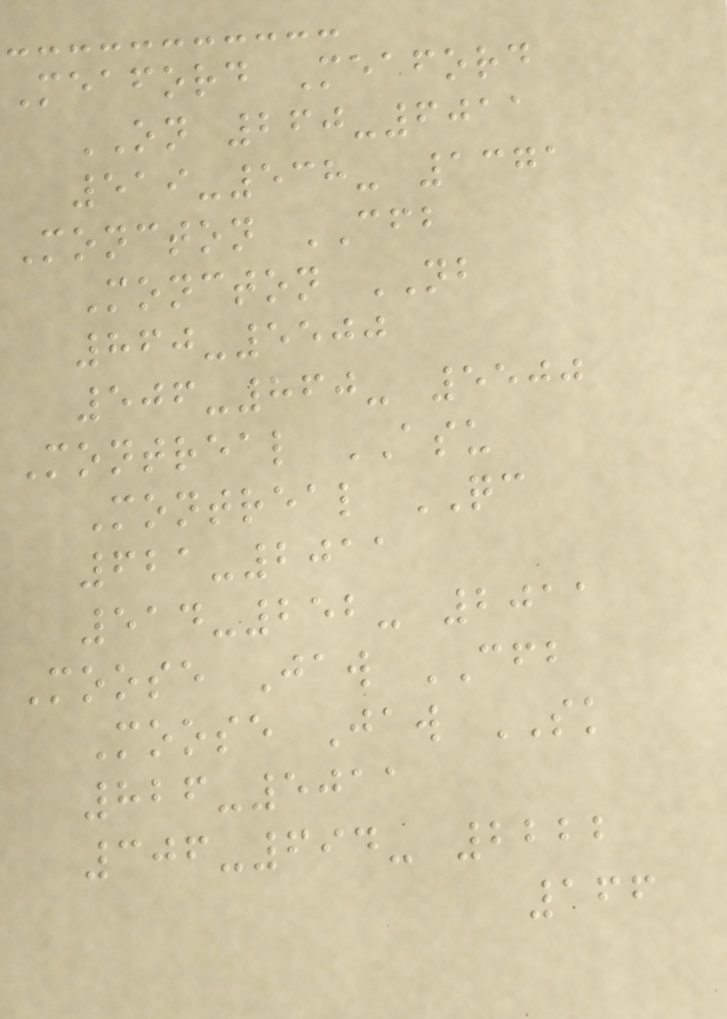Meaford Meaford
ON 260-6011
519-538- 1371
Moncton CFB
Moncton NB
860-5500
506-860- 5500
Montreal ASU
Montreal QC
621-2011
514-252- 2011
Moose Jaw CFB
Moose Jaw SK
826-5011
306-694- 2222
166
